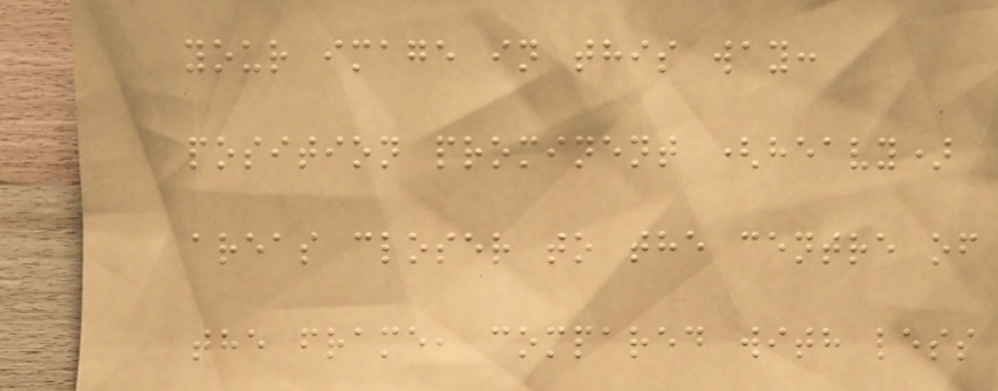your image in this way:
position prominent (heavy)
areas closer to the centre of
the frame, compared with less
